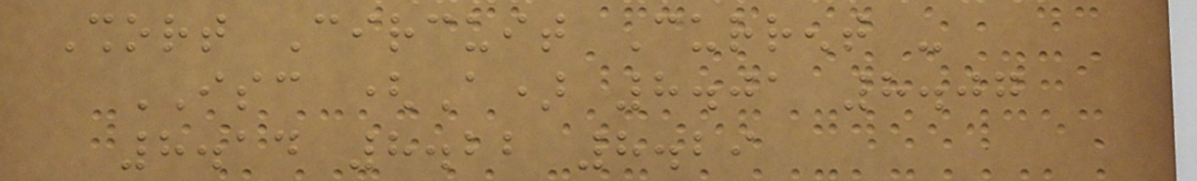Short Circuit Current -
ISC (A) 8.01 8.07
8.14 8.22 8.29
